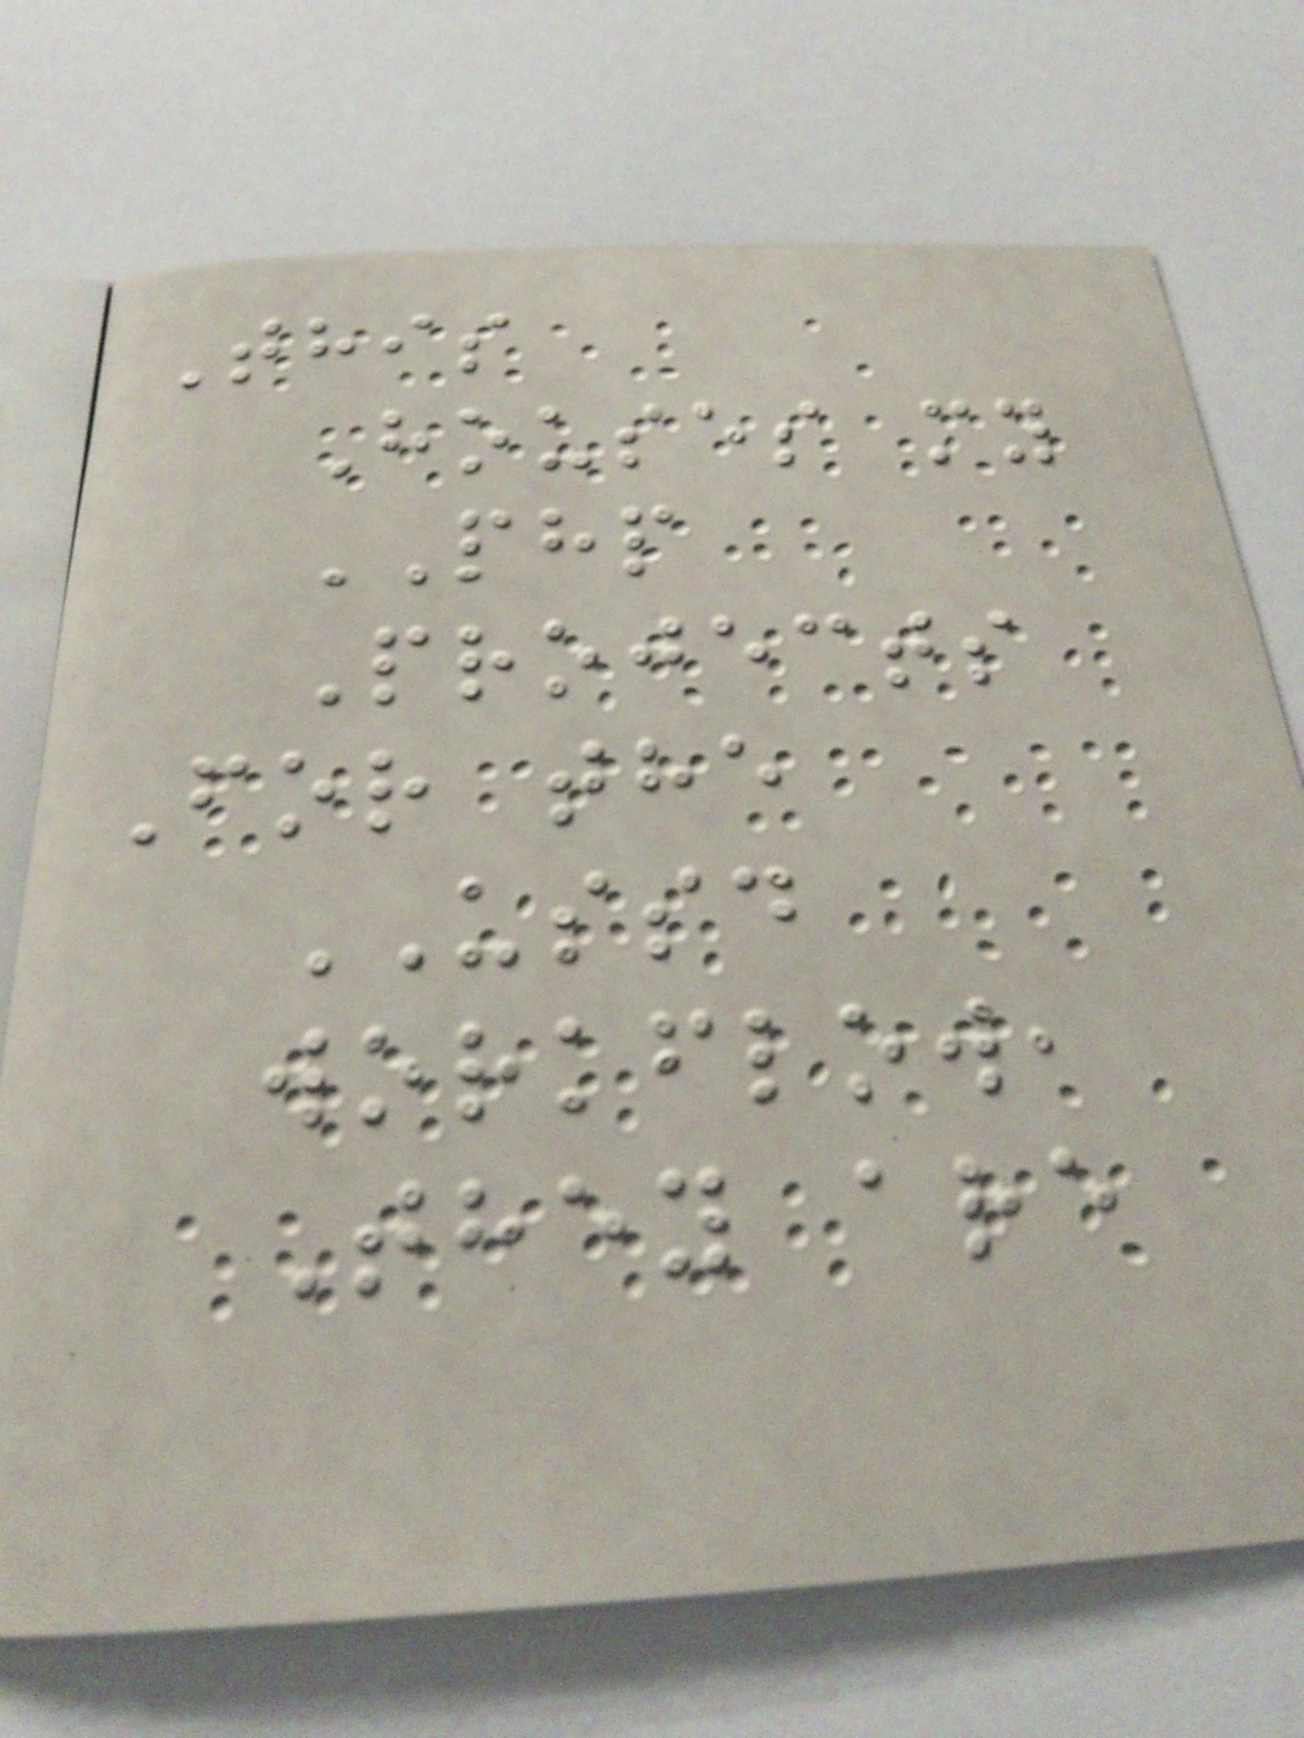This
Houses my
PHP
Projects
For the
USSD
workflow,
They are
